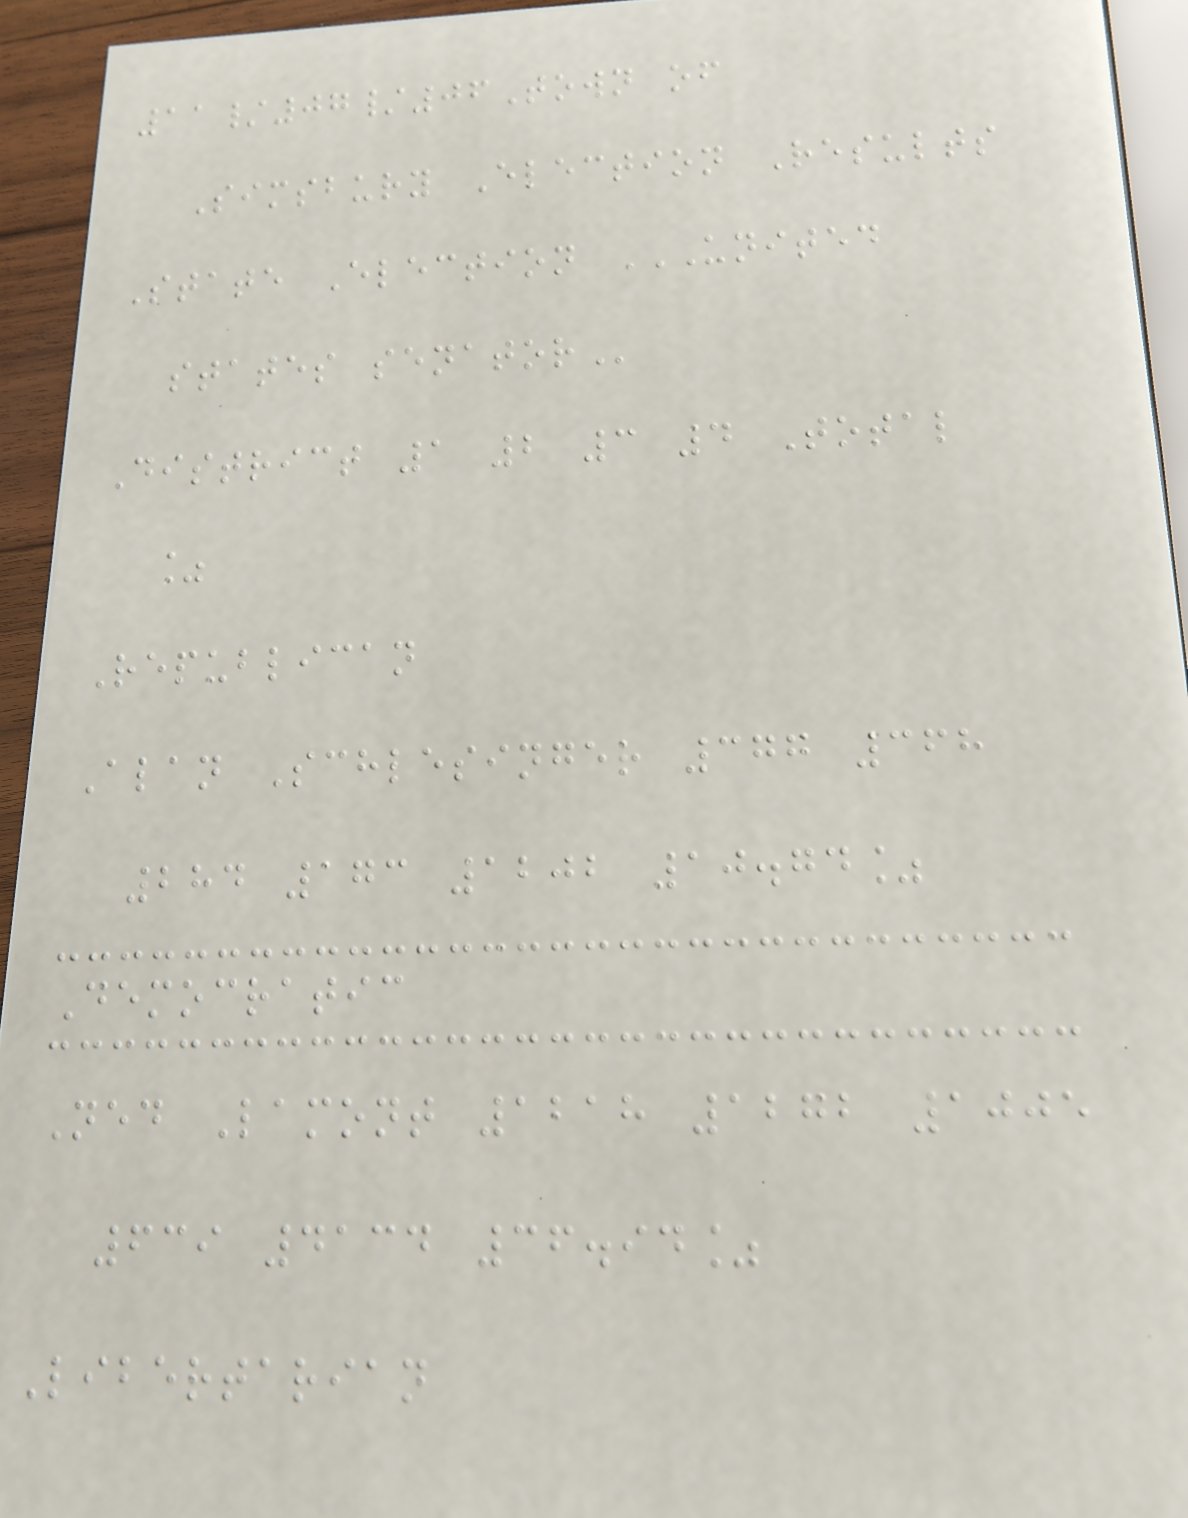11/07/06Town of
Simsbury Election Results
State Election UNITED
STATES SENATOR
District 1 2 3 4 Total
%
Republican
Alan Schlesinger 377 368
284 173 1202 10.74%
Democratic
Ned Lamont 1218 1272 1005
639 4134 36.94%
Libertarian
